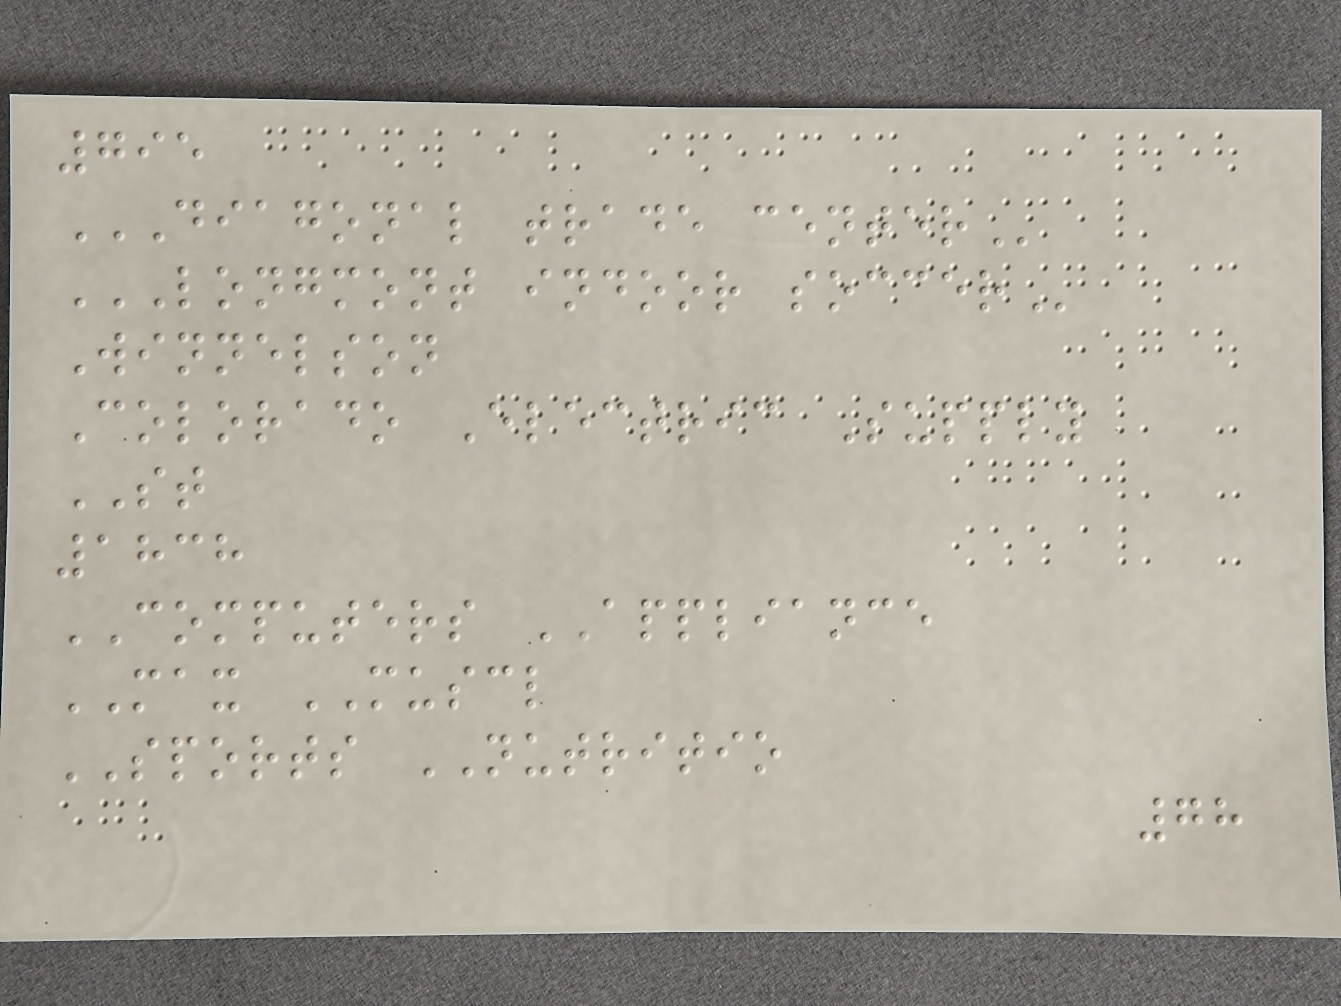795
DIAGONAL TRADE CENTER
LONGMONT INDOOR SOCCER
Winnelson
Colorado Electric Supply
ST
1838
COMPUTERS APPLIANCE
MAX MUSCL
SPORTS NUTRITIO
78
